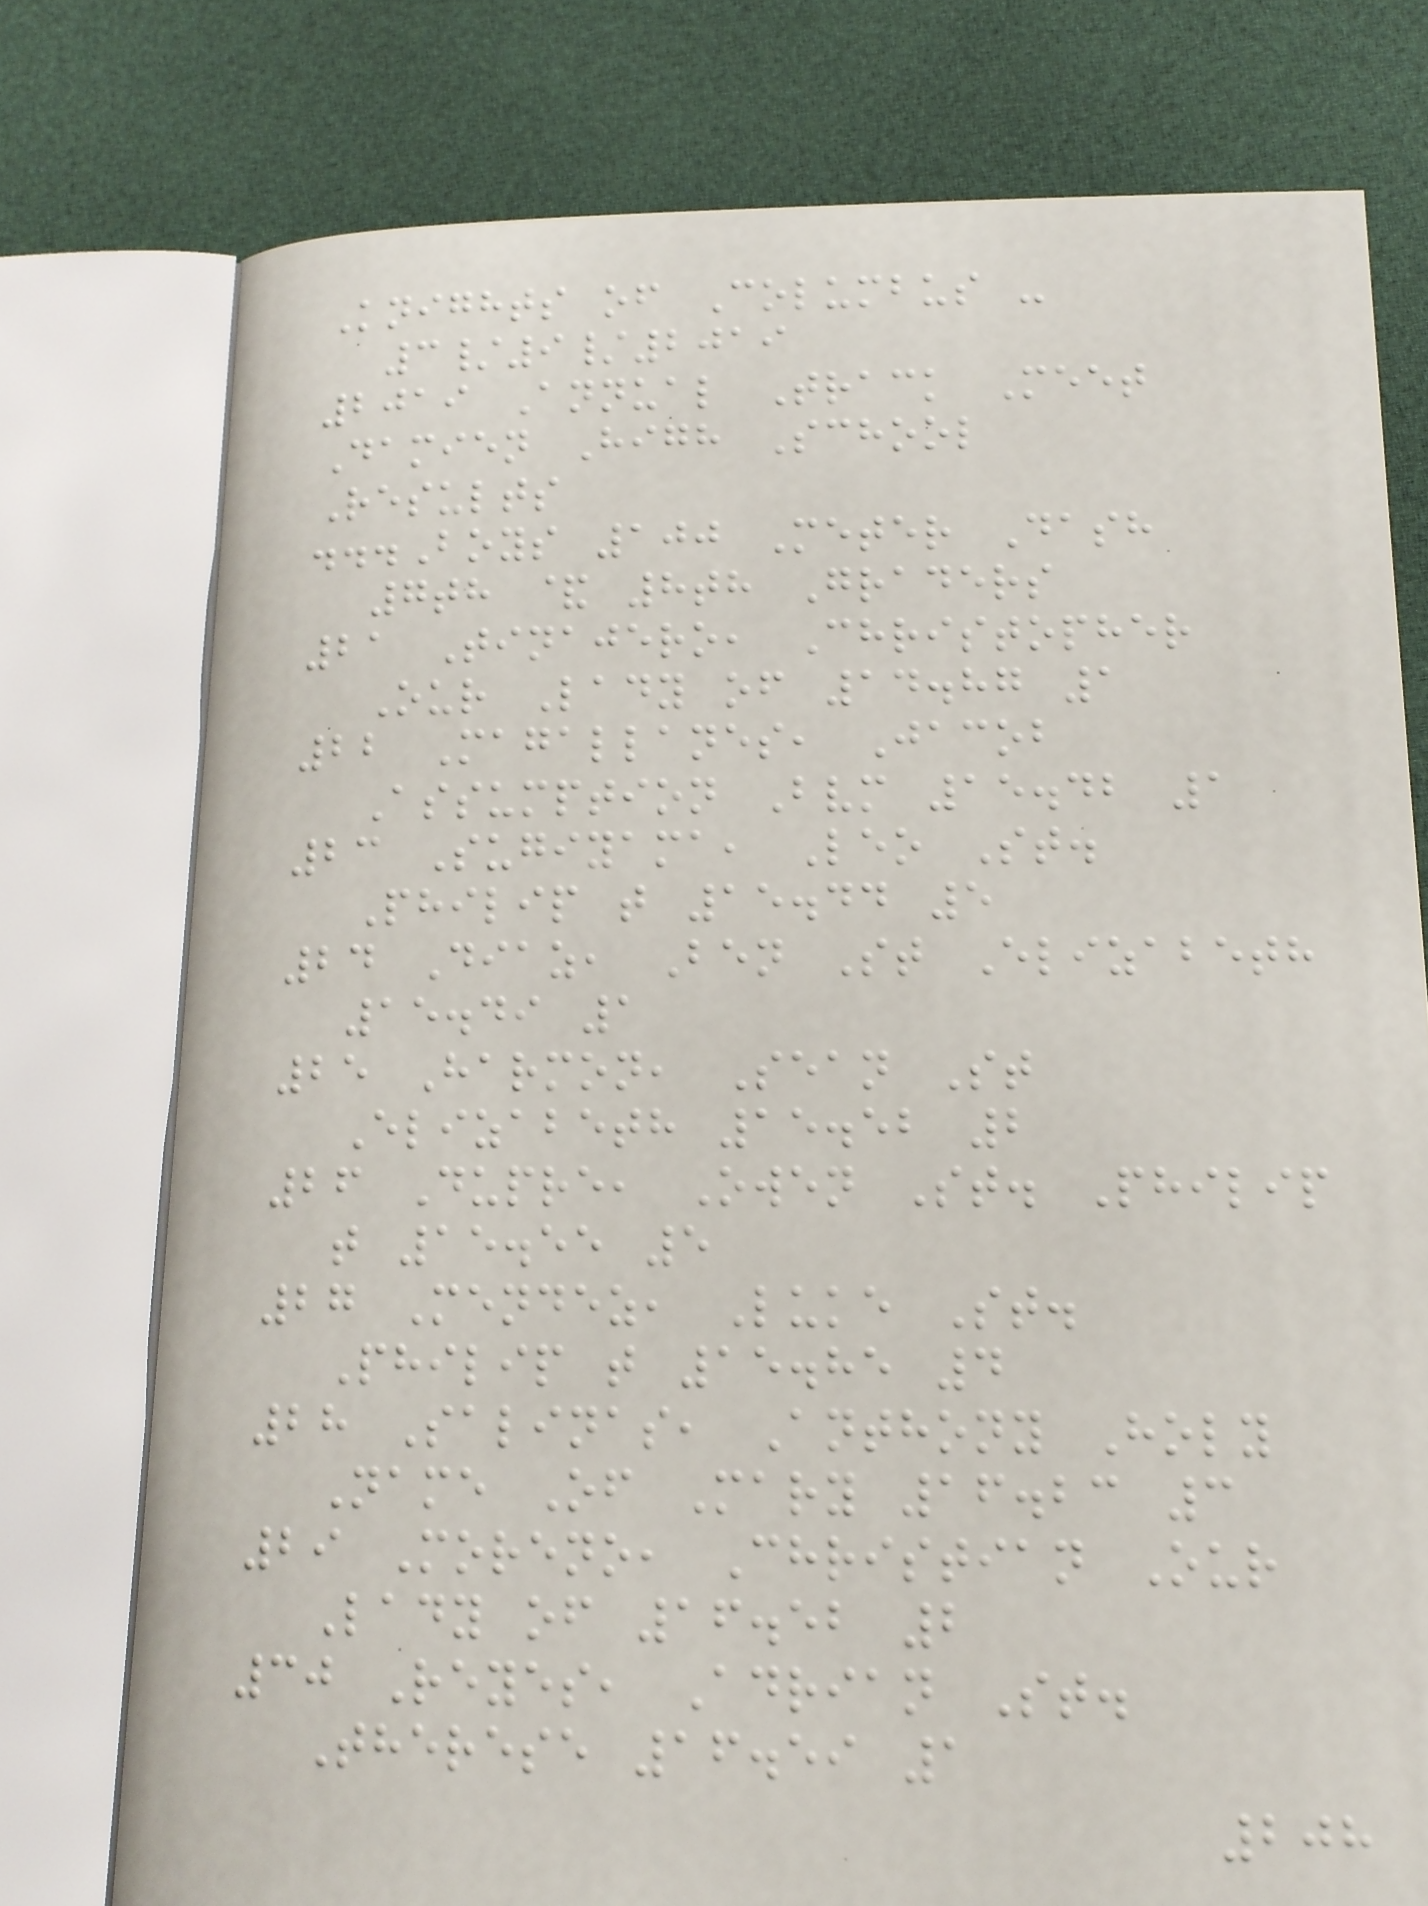Knights of Columbus -
3/9/2019
2019 Annual Track Meet
Damien High School
Results
...Boys 100 Meter Dash
7th & 8th Graders
21 Tinajero, Christopher
Our Lady of 14.87 1
22 Magallanes, Jacob
Assumption Bvm 15.42 1
23 Sugiyama, Leo St.
Philip t 15.44 5
24 Diaz, Ben St Elizabeth
15.49 1
25 Harmon, Sean St
Elizabeth 15.52 2
26 Dupre, Owen St. Philip
t 15.55 5
27 Mendez, Luke St.
Philip t 15.85 4
28 Salinas, Anthony Holy
Name Of Mary 16.23 3
29 Moreno, Christian Our
Lady of 16.52 2
30 Reyes, Adrian St.
Therese 16.59 1
208
